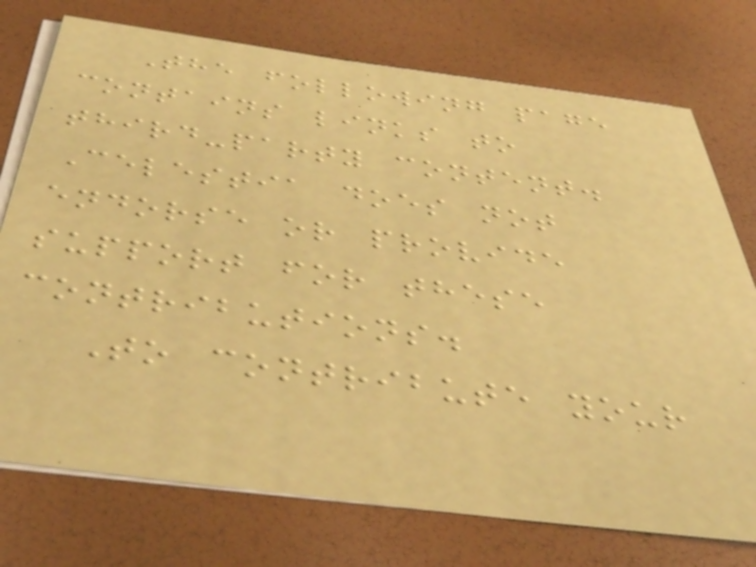The following page
contains links to
third-party content.
Celestia does not
endorse or provide
support for these
contributions.
To contribute your
